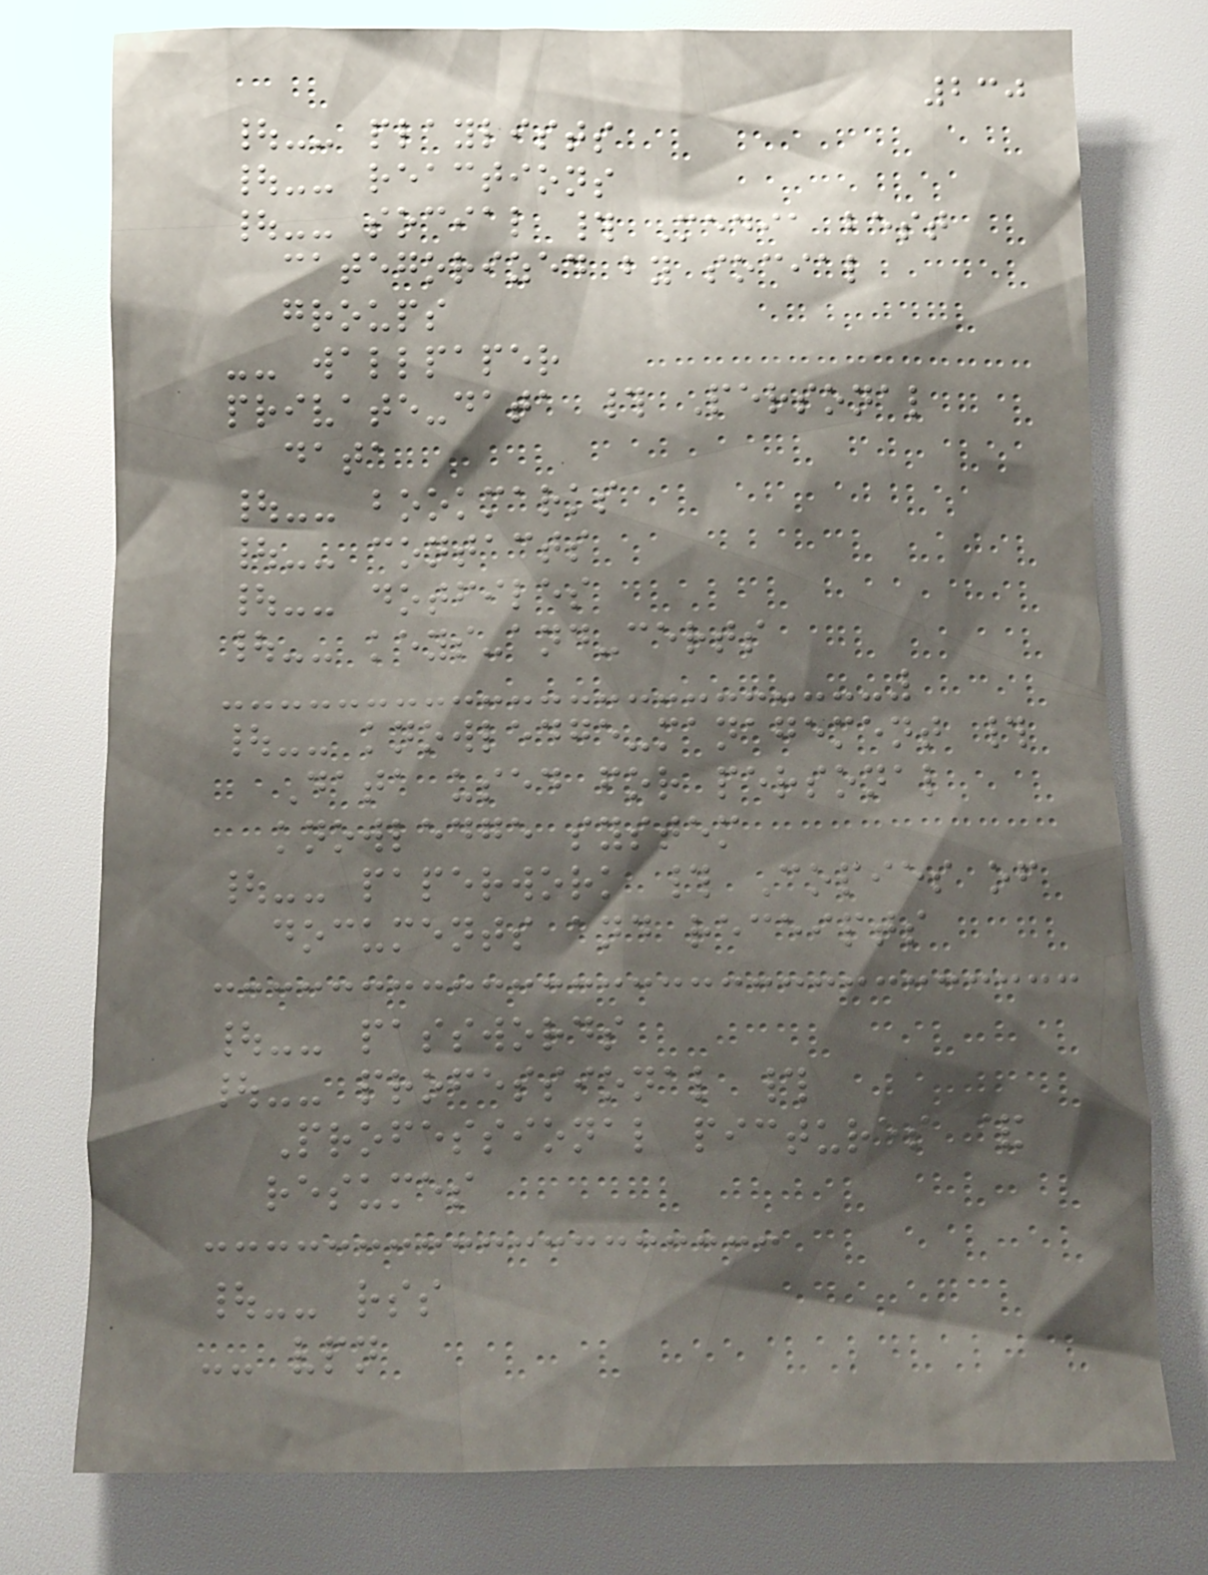230
|-- playlists
|-- reactions
|-- social # Media best
categorized by social
groups
-- wallpaper
private-data # Personal
data
|-- bookmarks
|-- contacts
|-- dotfiles
|-- keys-and-certs
|-- knowledge-management #
Data used for personal
knowledge system
|-- paperwork # Copies of
documents and receipts
|-- passwords
|-- professional #
Professional pictures &
resumes
|-- rss
-- vpn
